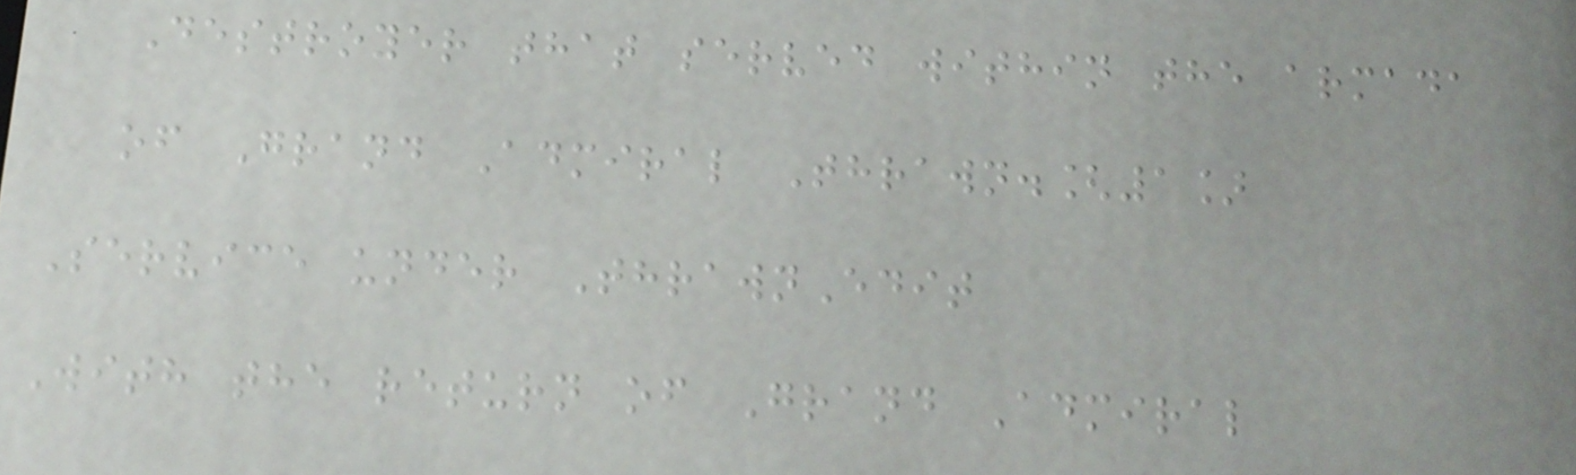Destroyer that served within the armada
of Grand Admiral Thrawn.[1]
Service under ThrawnEdit
With the return of Grand Admiral
